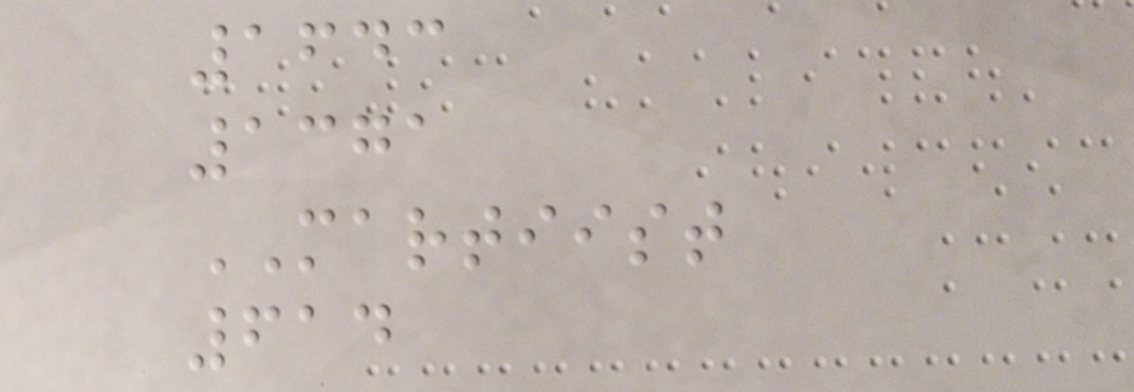1643
1371
MARTIIST
614
